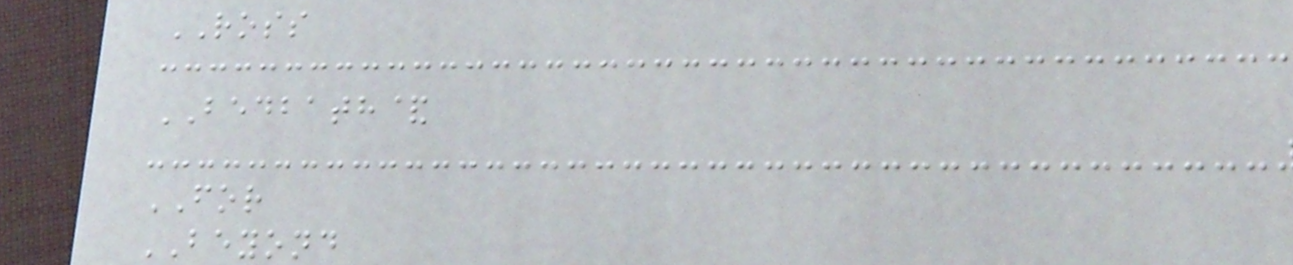ROSS
BEDBATH&
FOR
BEYOND
